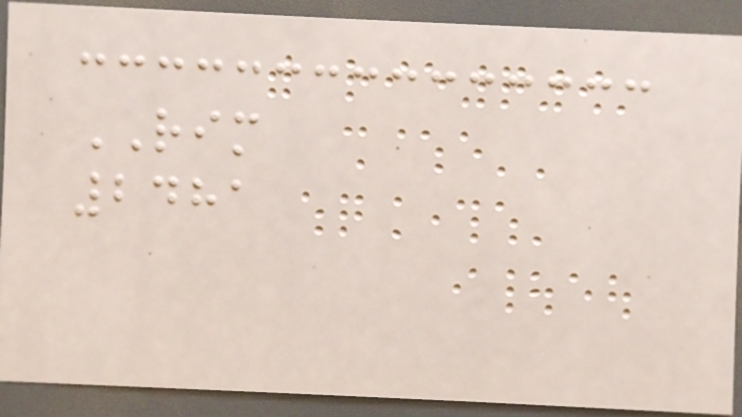RIM
2481
